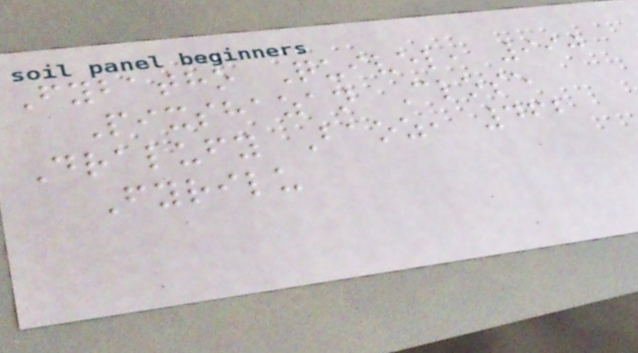Fybatho Quivel, 990
Pixshazan Close
Dralufy Baoz, 462
Fyrilu
